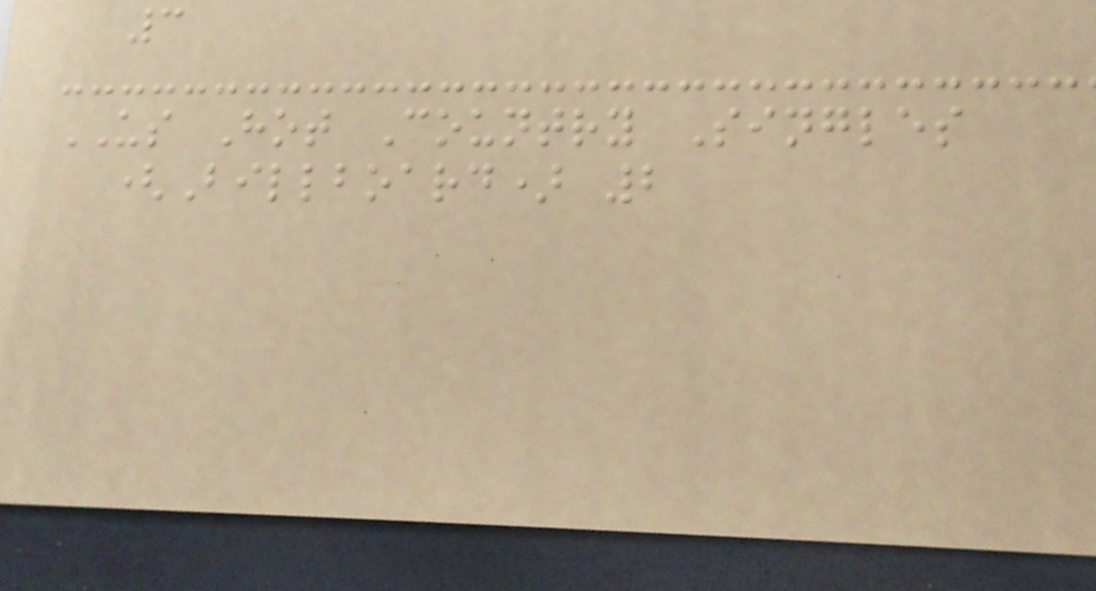3
US Hot Country Singles
(Billboard) 2
